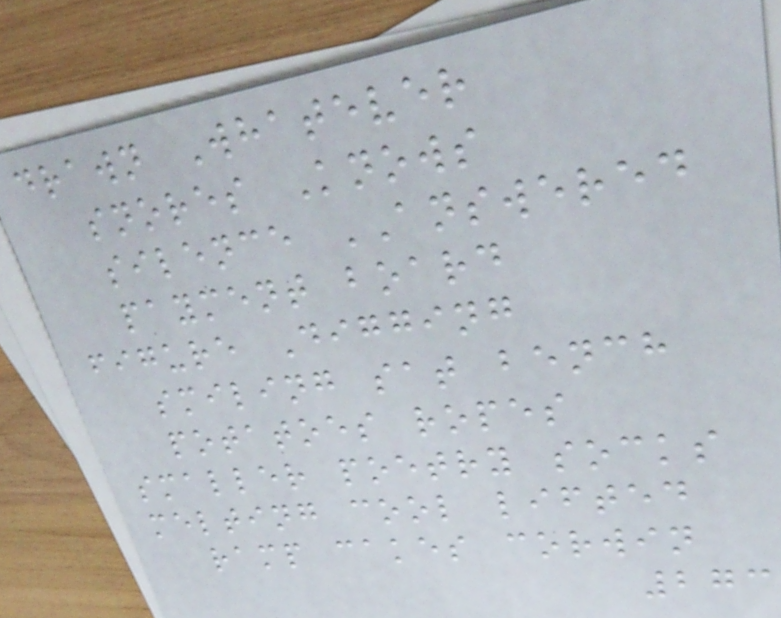drawn Whatever
snores Knows
silence ANSWERED
payment board
figure Digging
smiling sat bench
potatoes ropes
smaller poetry socks
melting cool lifted
ramp cakes corwin
273
